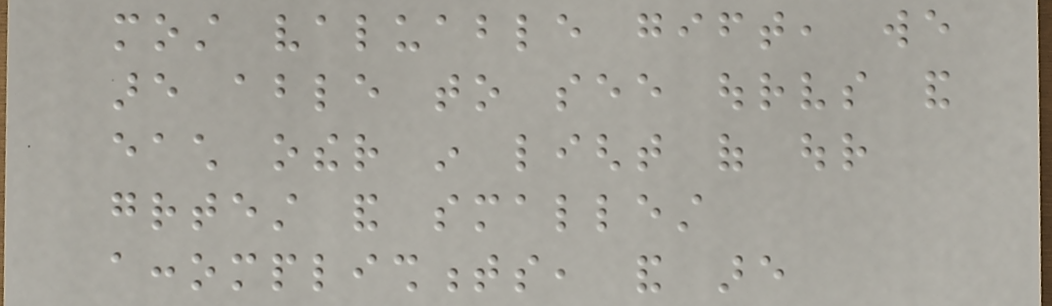most valuable gift, we
are able to see ourselves and
each other in light of our
greatest and smallest
accomplishments, and are
